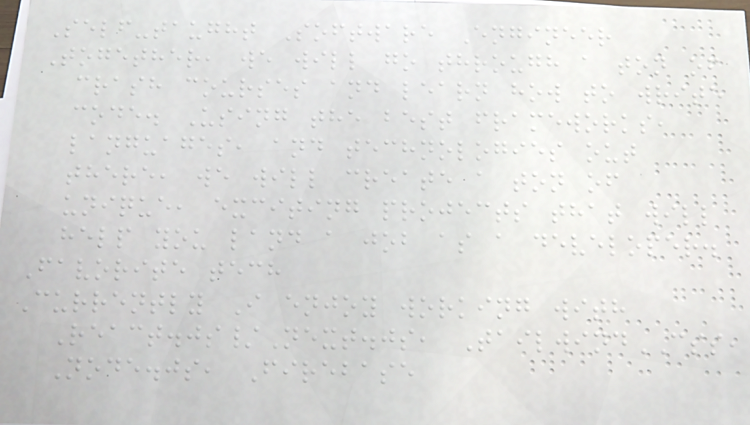Self-taught Software Engineer
Together, we will go through a ton of
crash courses and learn how to write
code. Using the best frameworks,
languages, and technologies out
there, we will create a ton of
unique, exciting projects that will
help you land a job as a developer.
Favorite tech
Currently I enjoy working with
React.js/Next.js, TailwindCSS,
Node.js, Firebase
